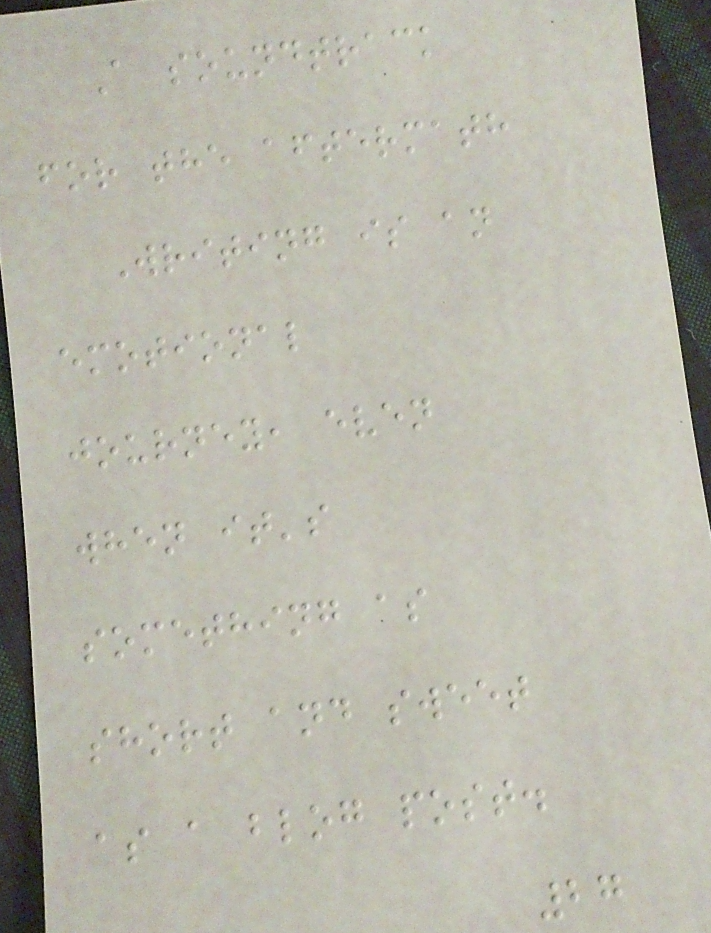A soundtrack
for the aftermath
Writing is an
emotional
journey, even
when it's
something as
short and sweet
as a blog post.
27
